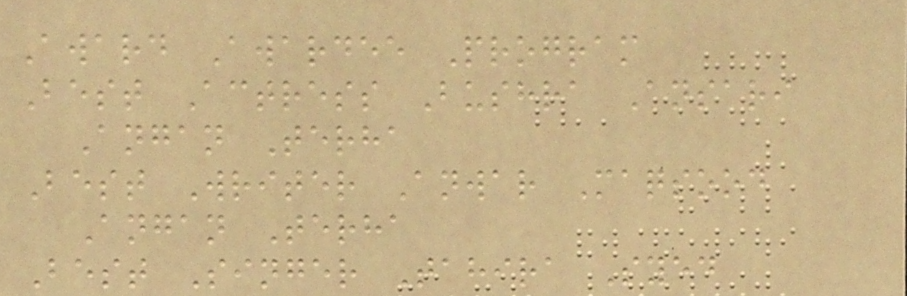Award Awardee Program
Best Actress Bushra Ansari
Angan Terha
Best Writer Anwar Maqsood
Angan Terha
Best Singer Tahira Syed
